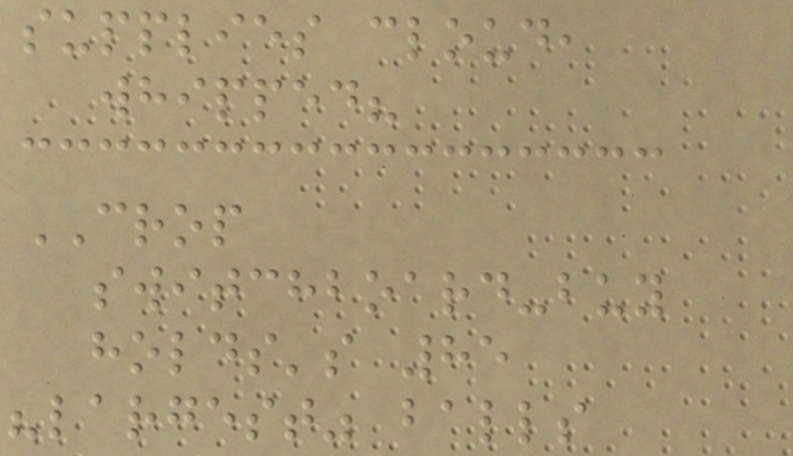supplies cloud,
whipped?
CROP
switchboard-buy
holds's 85
"largest" balls
